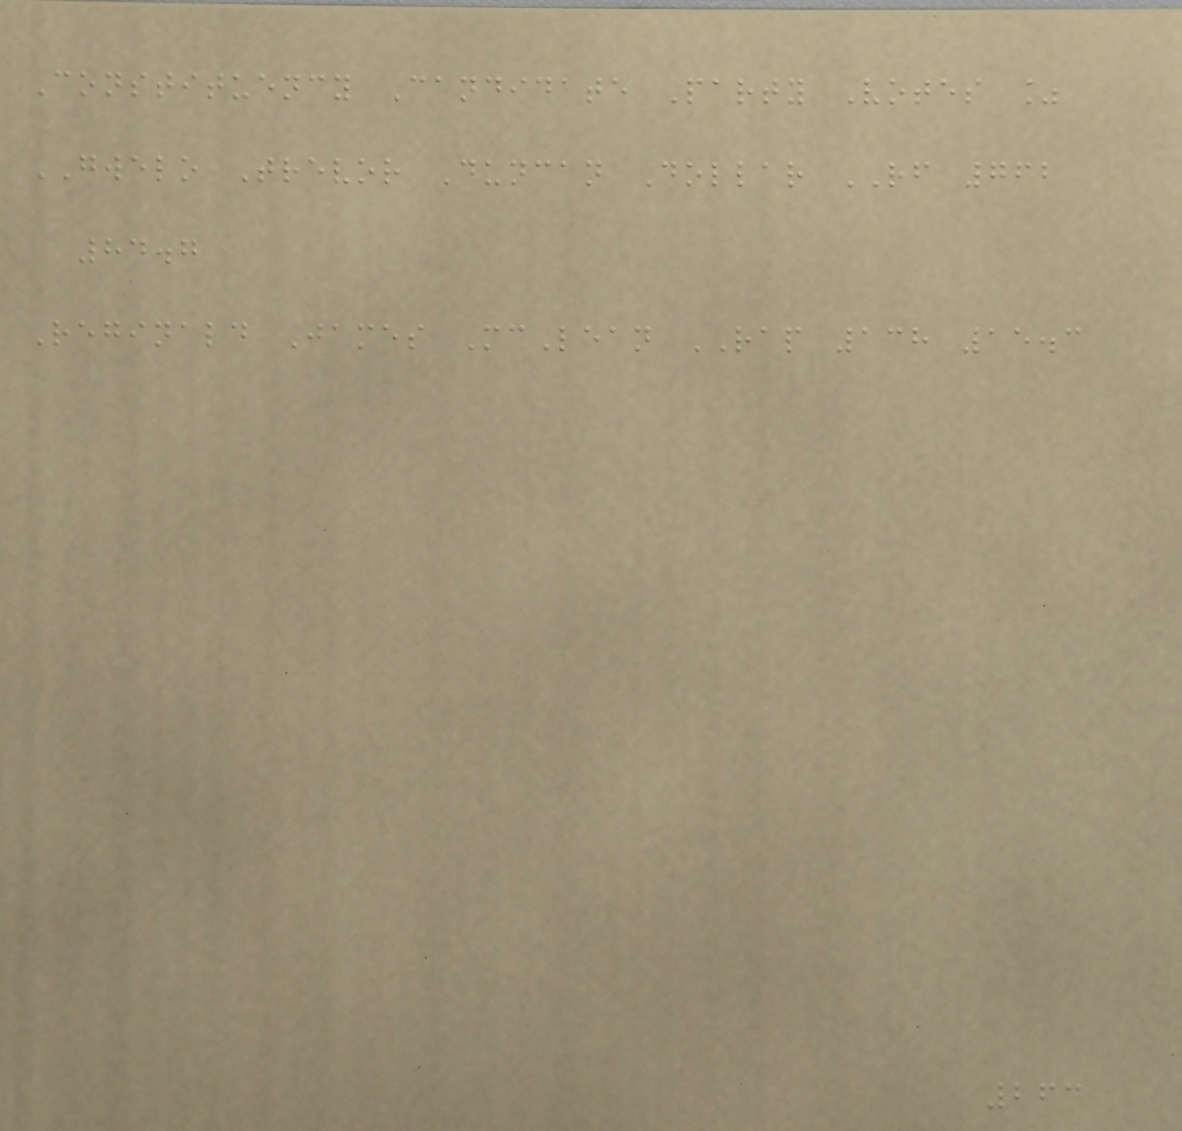Constituency Candidate Party Votes %
GWELO Trevor Duncan Dollar RF 762
84.7
Reginald James McLean RAP 138 15.3
263
